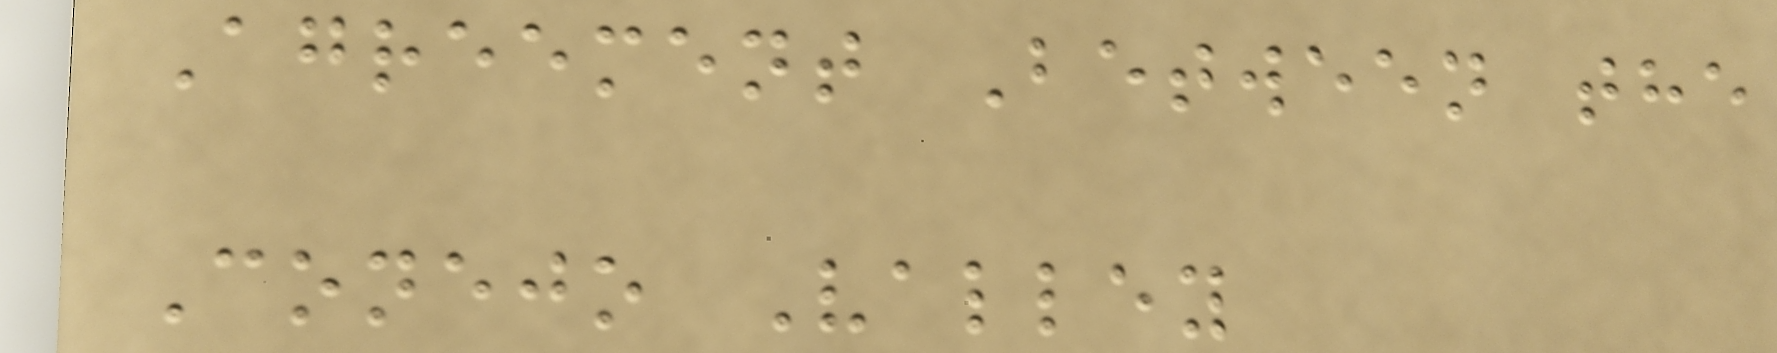Agreement Between the
Conejo Valley
